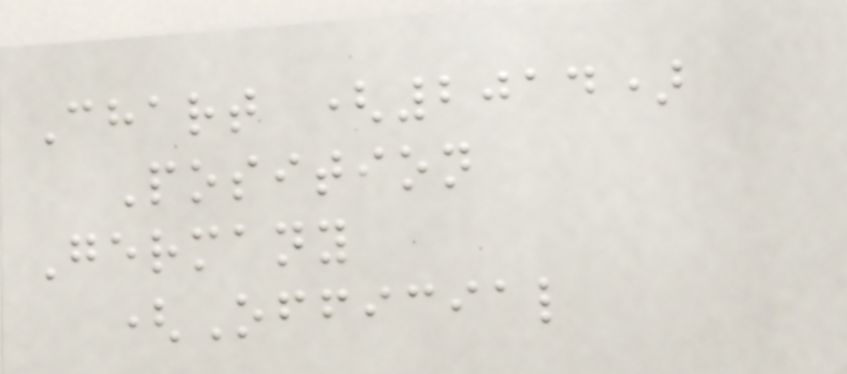Chart (2014)
Position
Germany
(Official
